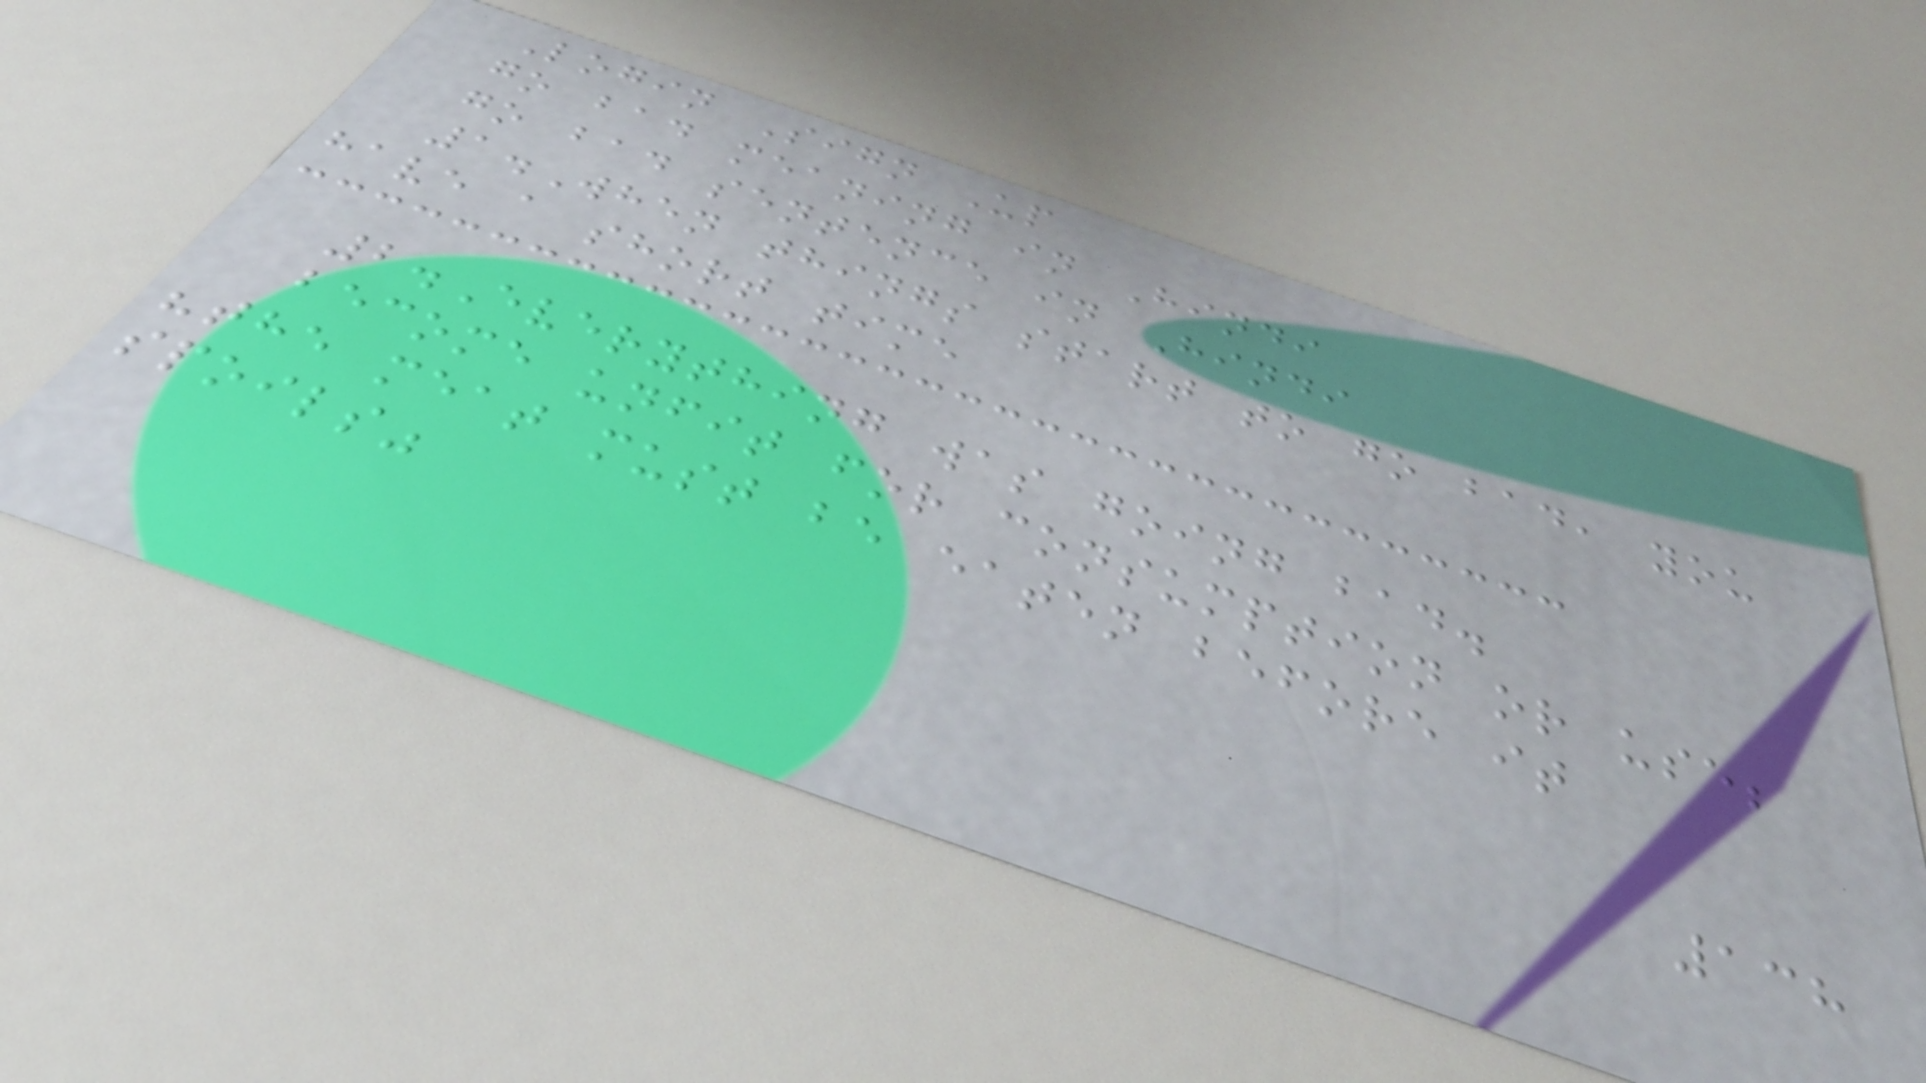Login Sign Up
go bad meaning in Hindi
go bad sentence in Hindi
1.When things start to go bad, you
have a short time
2.Everything was going bad.
become unfit for consumption or use;
"the meat must be eaten before it
spoils"
138
